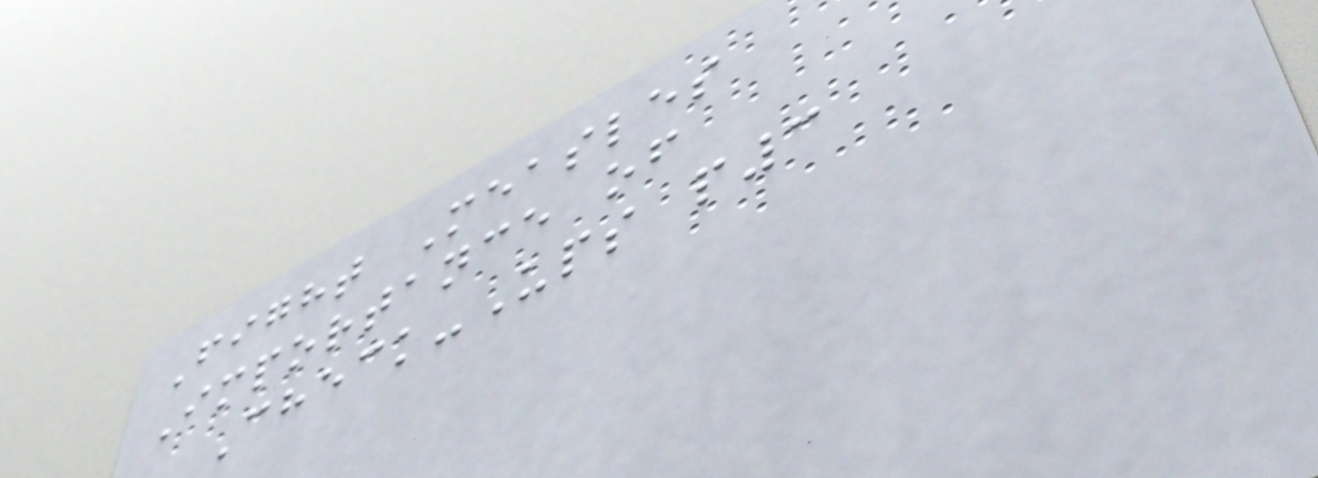Fight Measles
Importance of
Check-Ups p3
